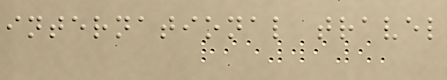international travel
